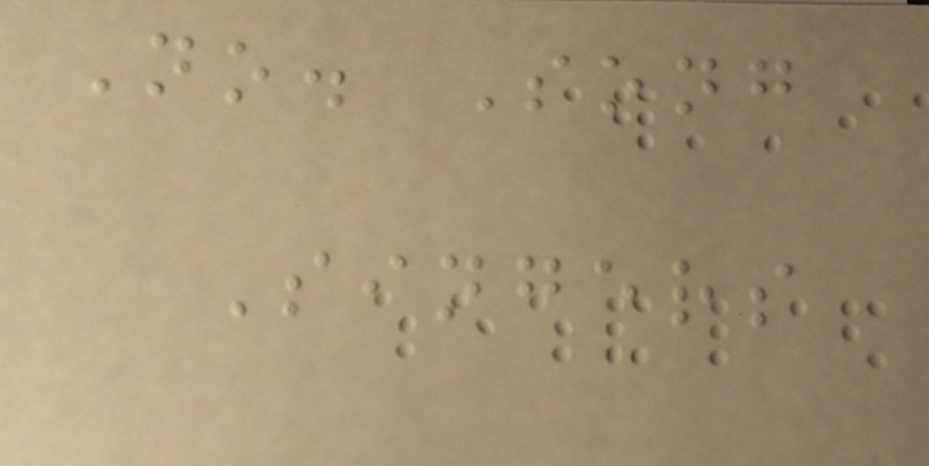No. Song
Singers
